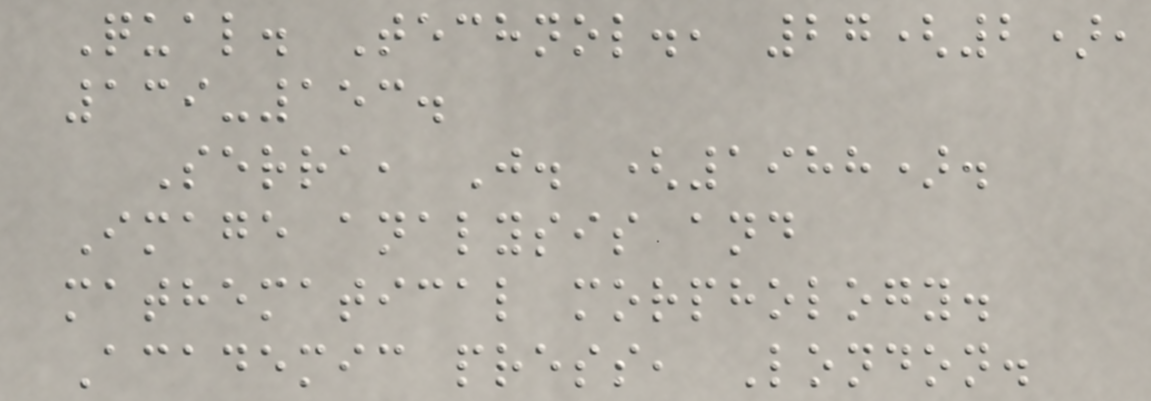Qual. Technol., 27(2),
139-153.
Serra, J. (1988).
Image analysis and
mathematical morphology.
Academic press, London.
